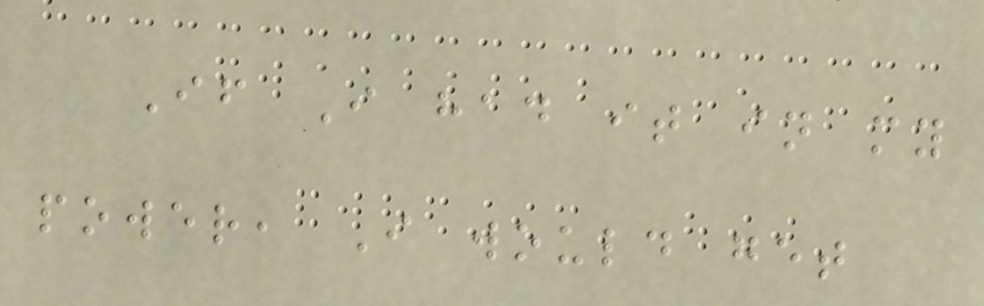If I had it in my
power, I would get
